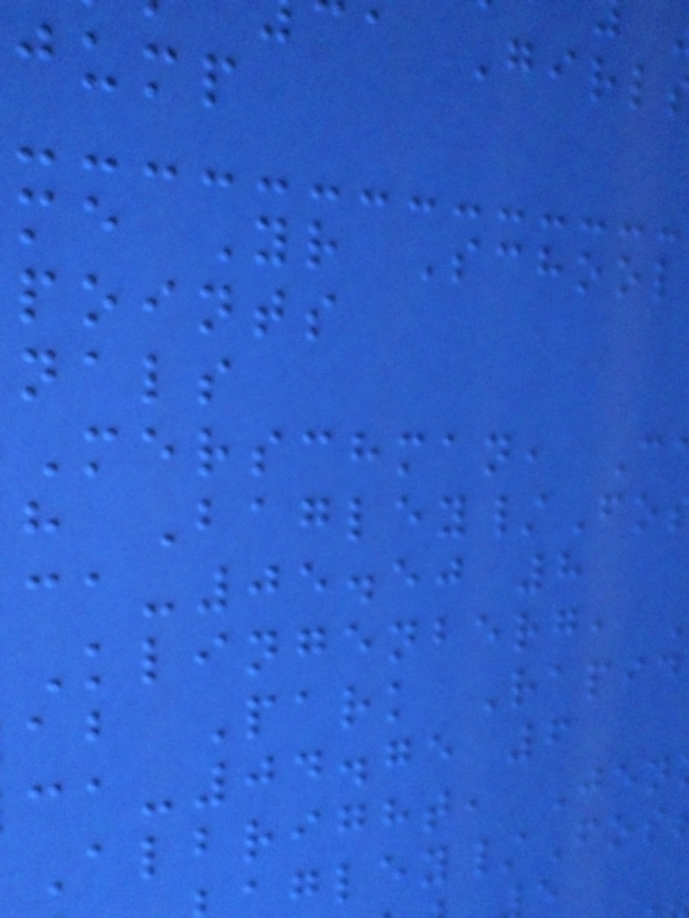a Girl
jump
me Yr School
points
nals
Merschman, C
h Bagley/Fo
-05.50 8
Klingenberg,
ab Park Rapid
-04.75 6
Albright, Jen
